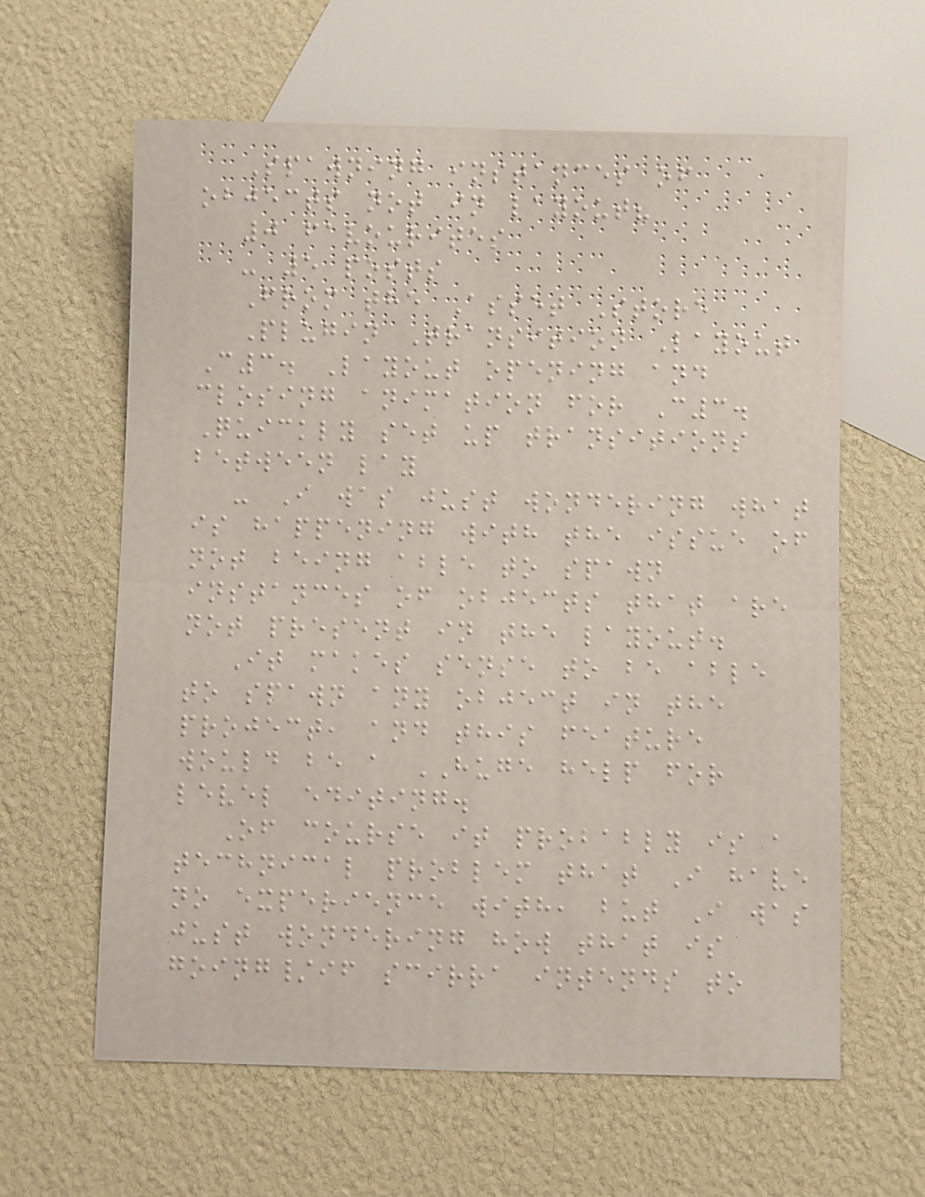Spawning instances of
objects not in layout?
0 favourites
- 5 posts
From the Asset Store
Plugin Transition Layout
C3. Layout opening and
closing animation for C3.
Quickly set up transitions
between lay
- I was just wondering what
is happening with the issue of
not being able to spawn
instances of objects that are
not present in the layout.
It makes sense to be able
to spawn any object in the
project, and this feature
would be a HUGE help for
level editing.
Of course it probably is a
technical problem that I have
no experience with, but I was
just wondering how that is
going/if scirra intends to
